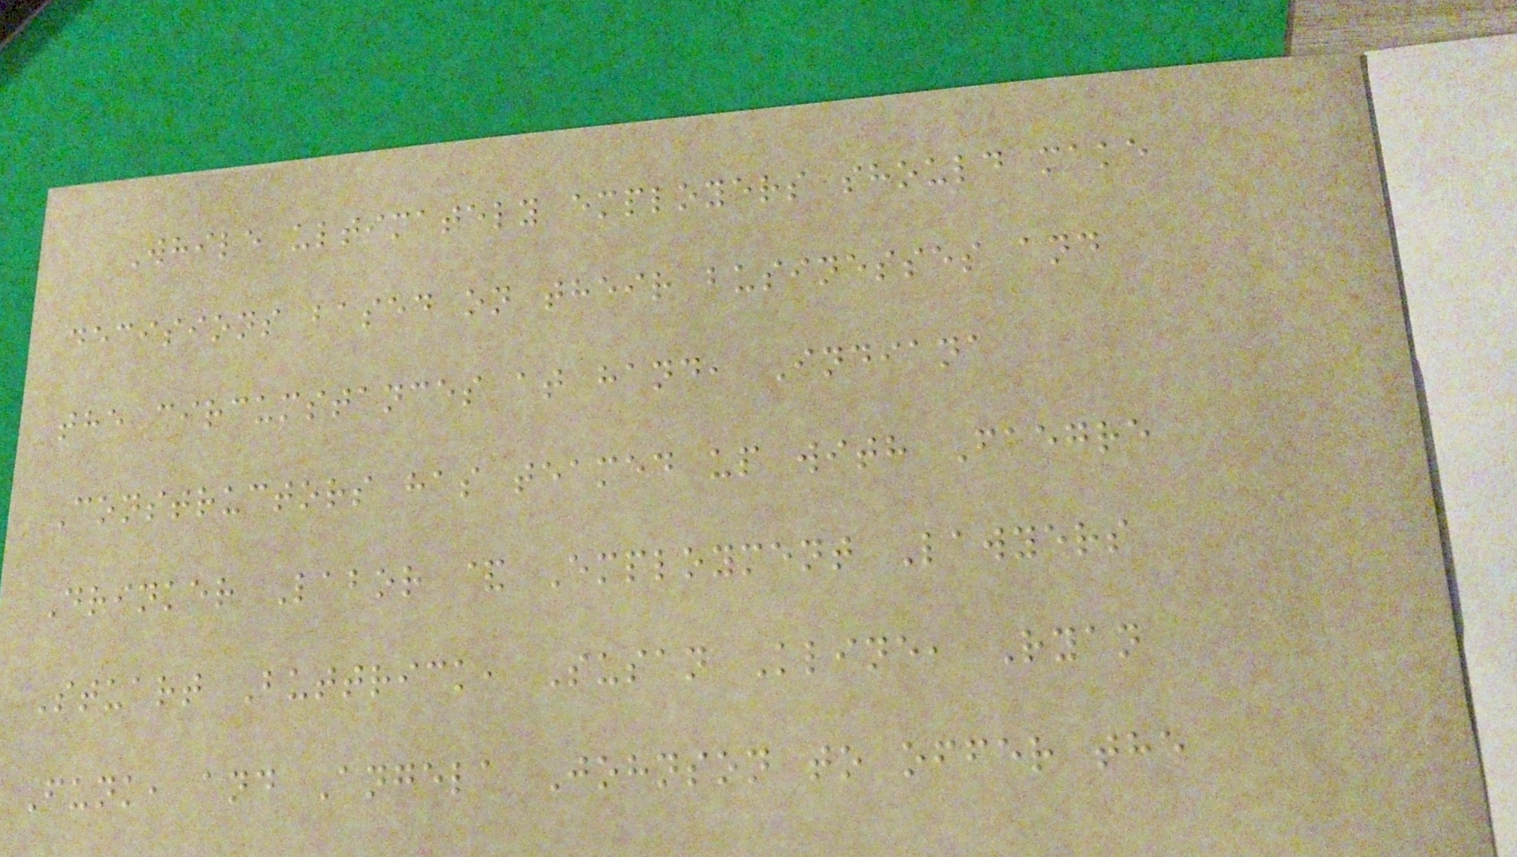While ultimately employers should make
decisions based on their businesses and
the circumstances at hand, Indiana
Constructors has teamed up with Faegre
Drinker Labor & Employment Lawyers
Stuart Buttrick, Susan Kline, Ryan
Funk, and Angela Johnson to offer the
